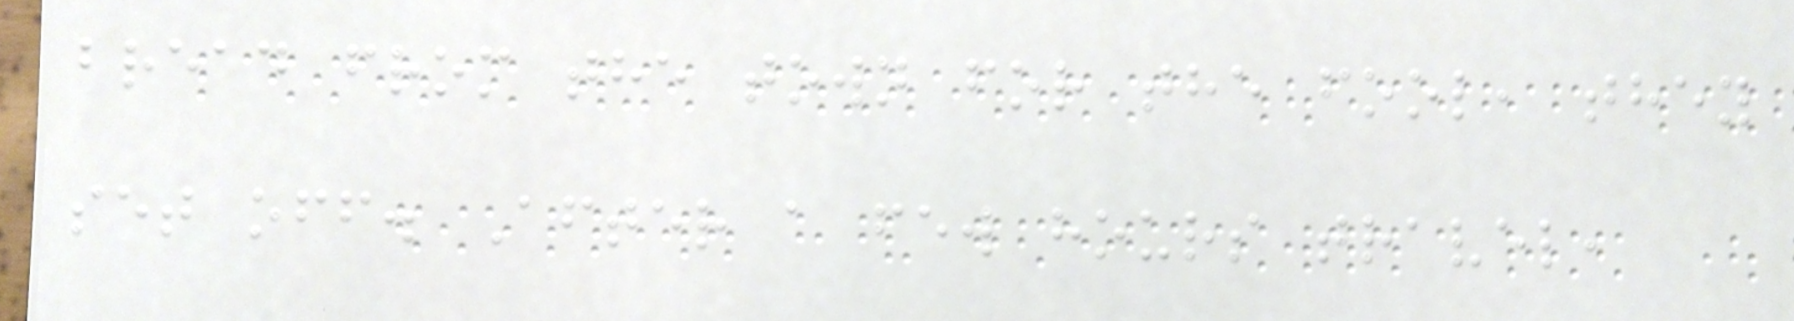bread from the town for the fool, they
set off. After a few hours travel,
